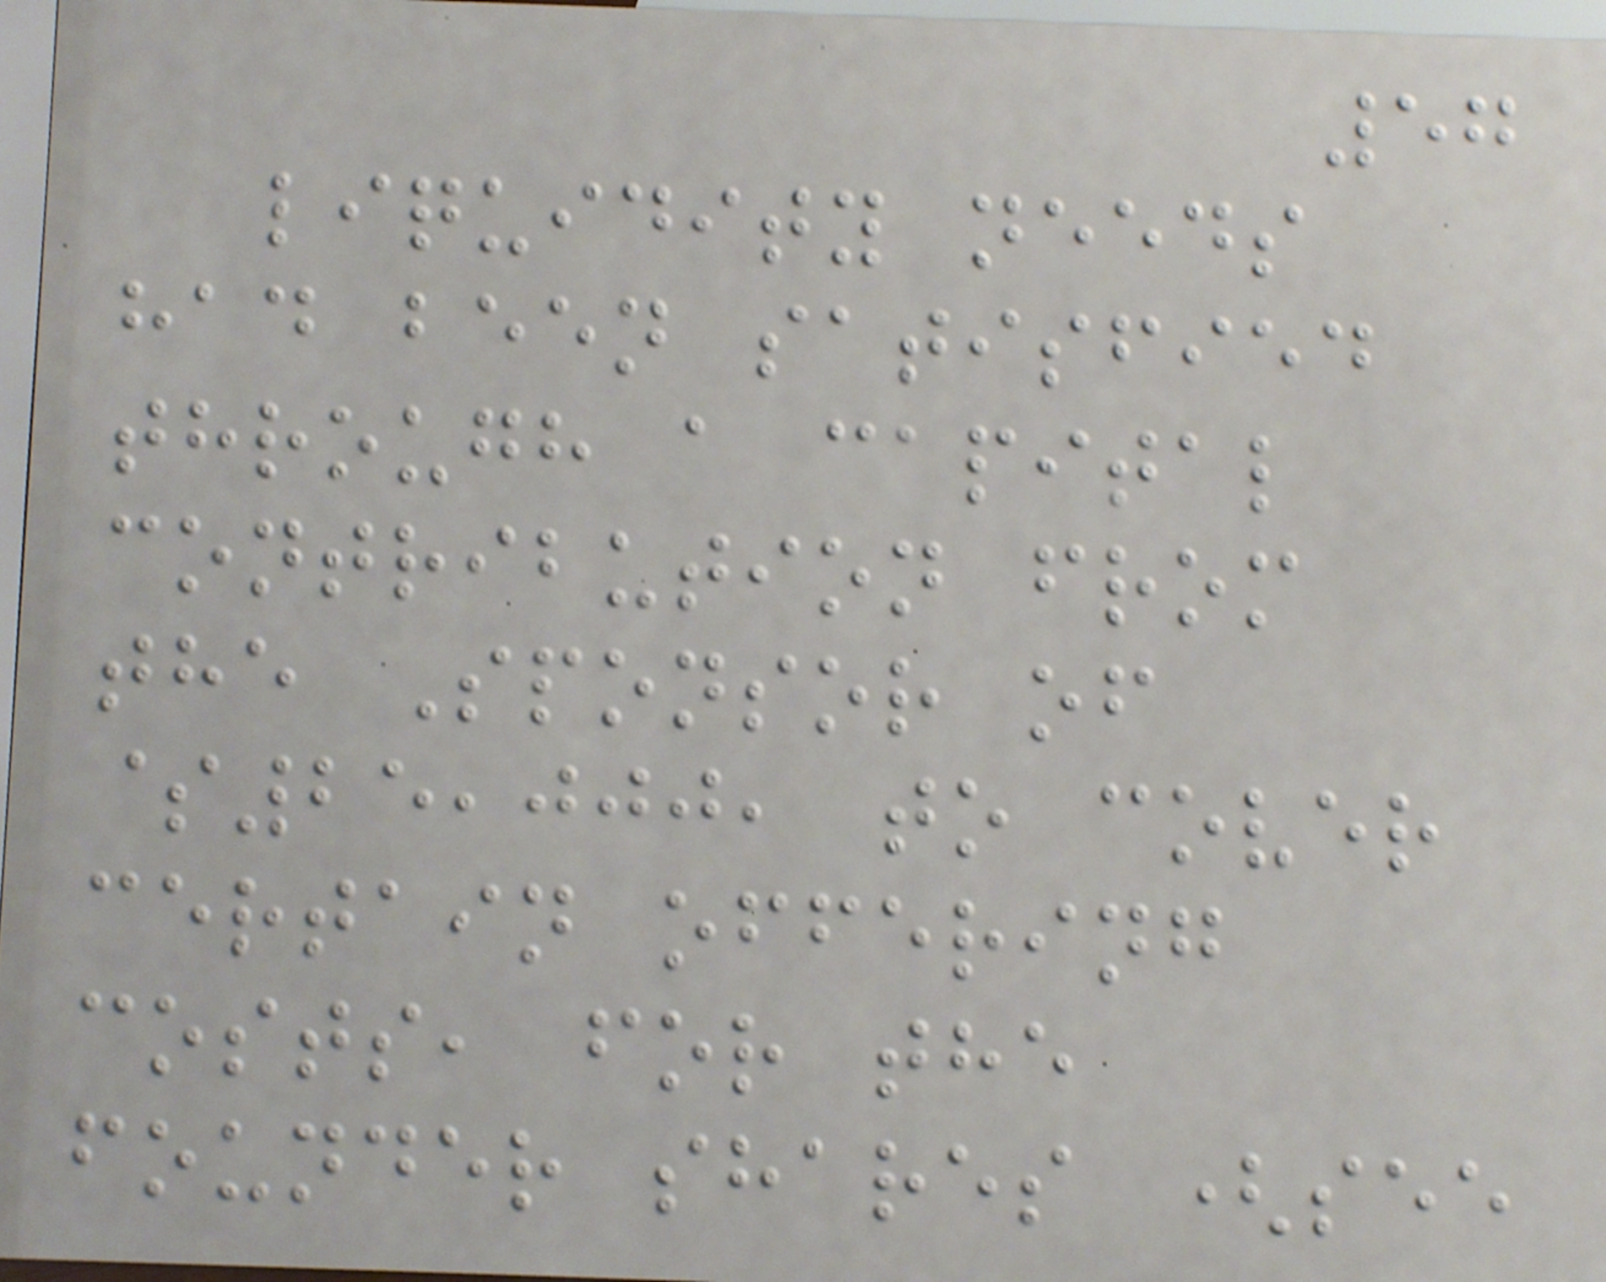57
liquidity needs
had been satisfied
through a capital
contribution from
the Sponsor of
$25,000, to cover
certain offering
costs, for the
founder shares (see
